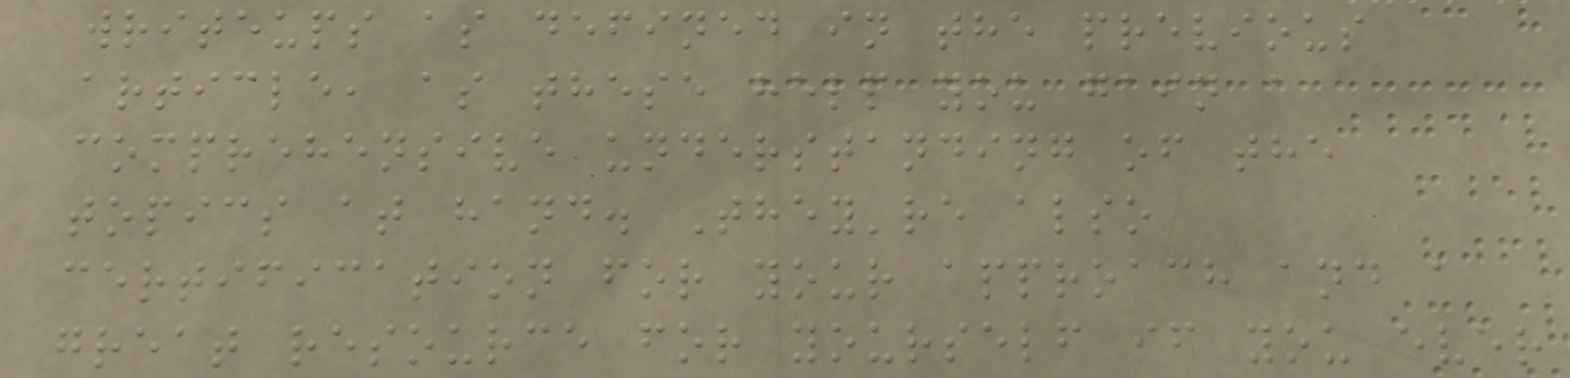writeups as defined in the previous
article, as these help you gain a
comprehensive understanding of the
topics at hand. They're also
certification for your approach and a
great resource for yourself if you ever
